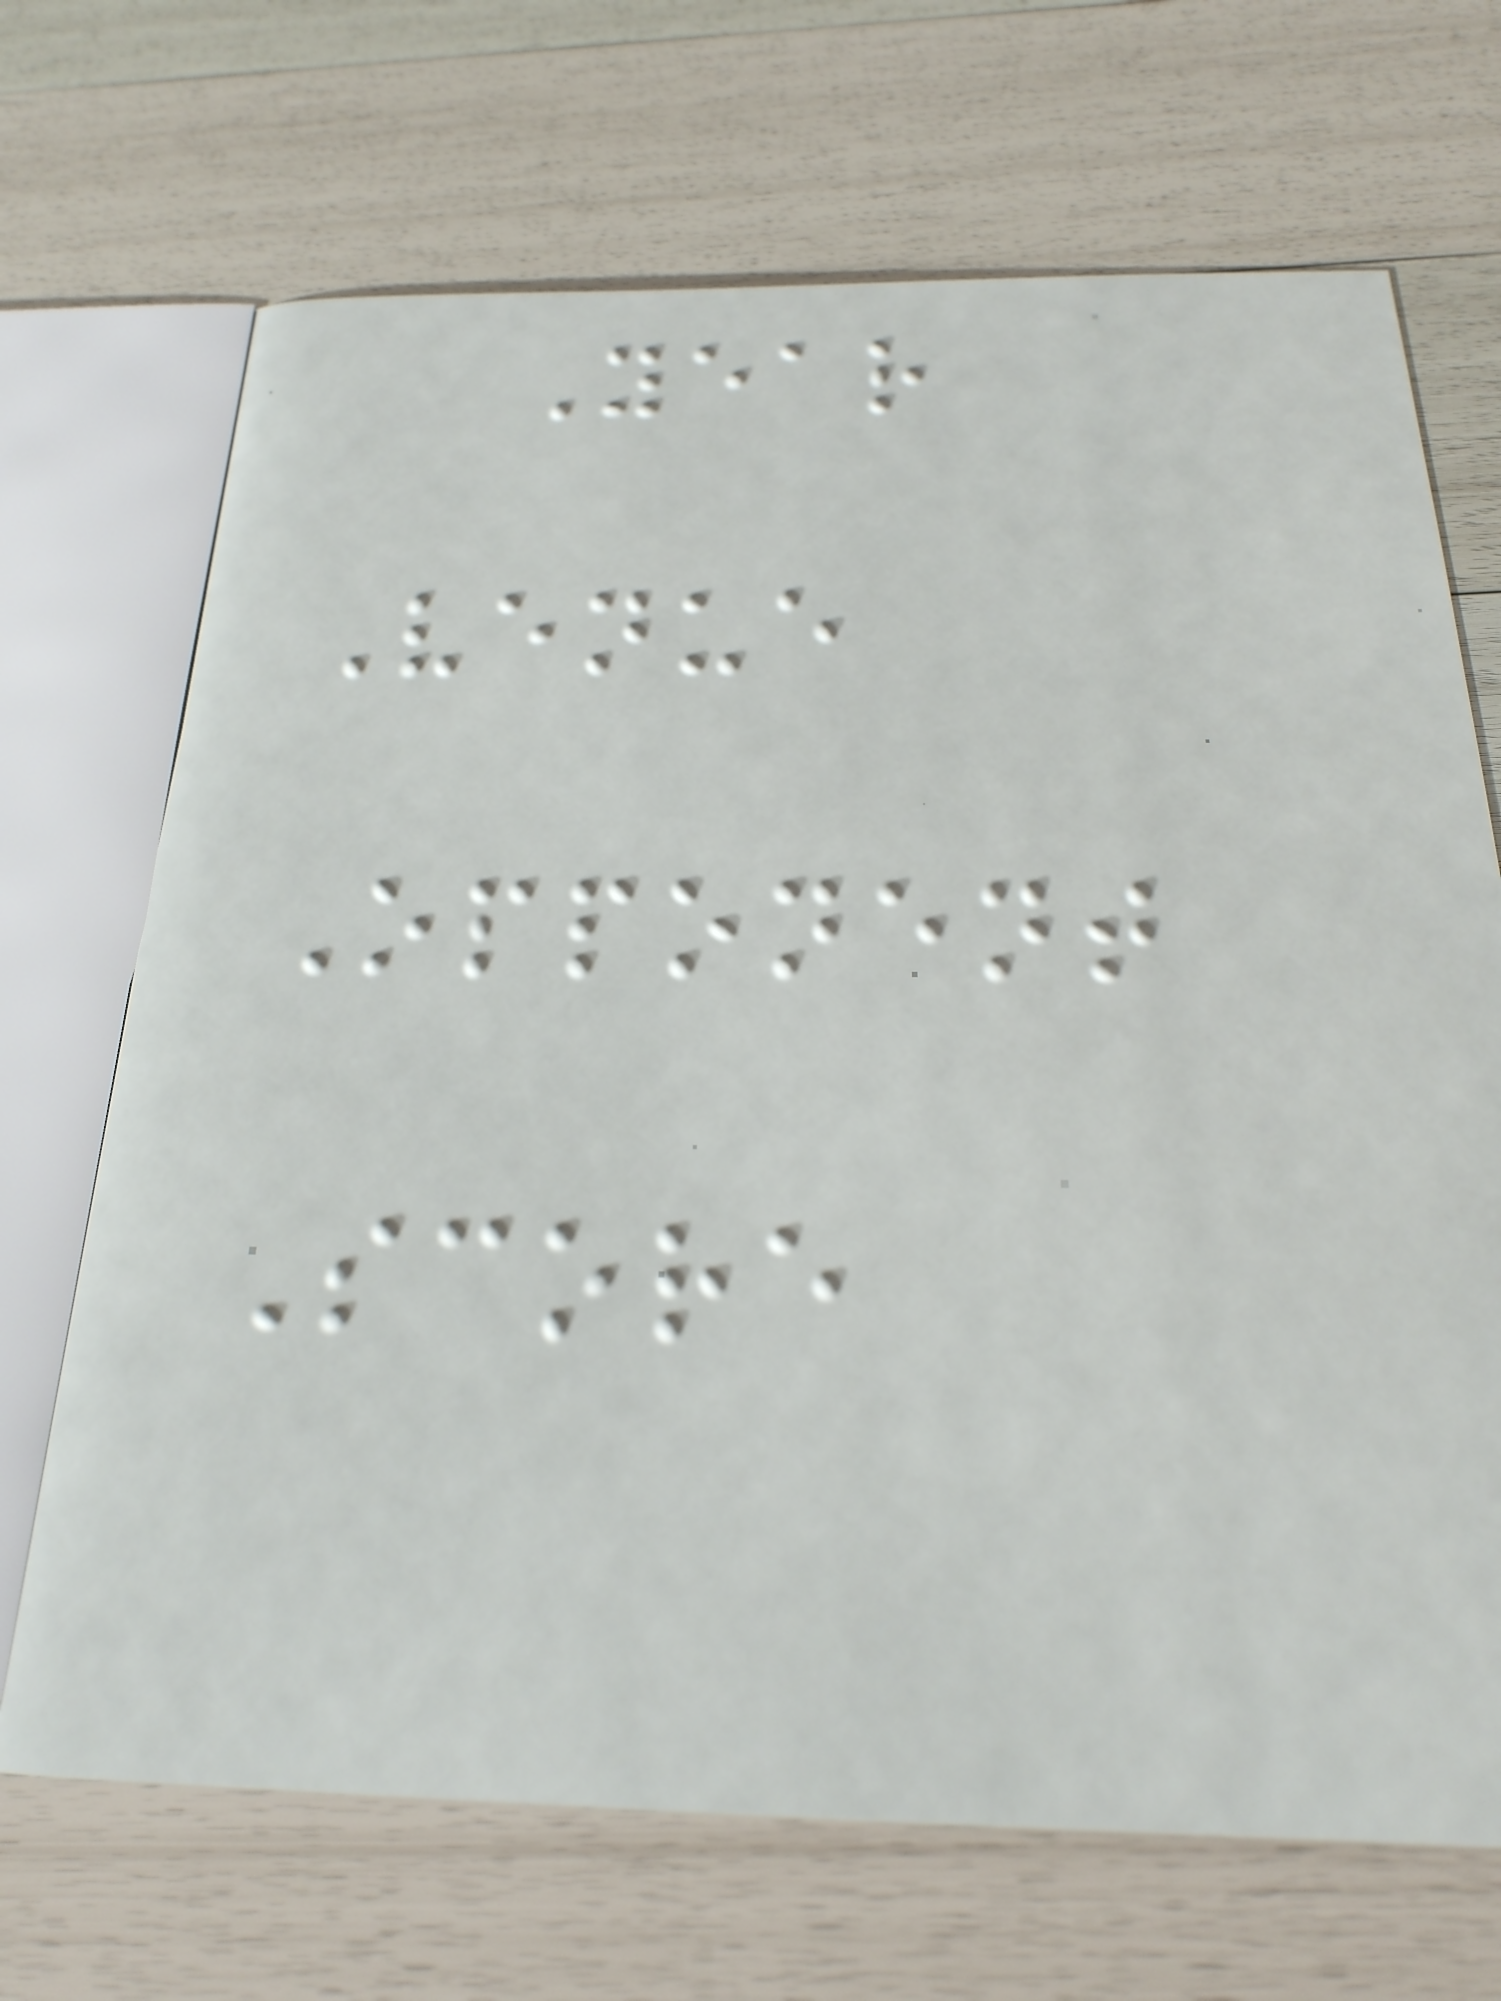Year
Venue
Opponent
Score
